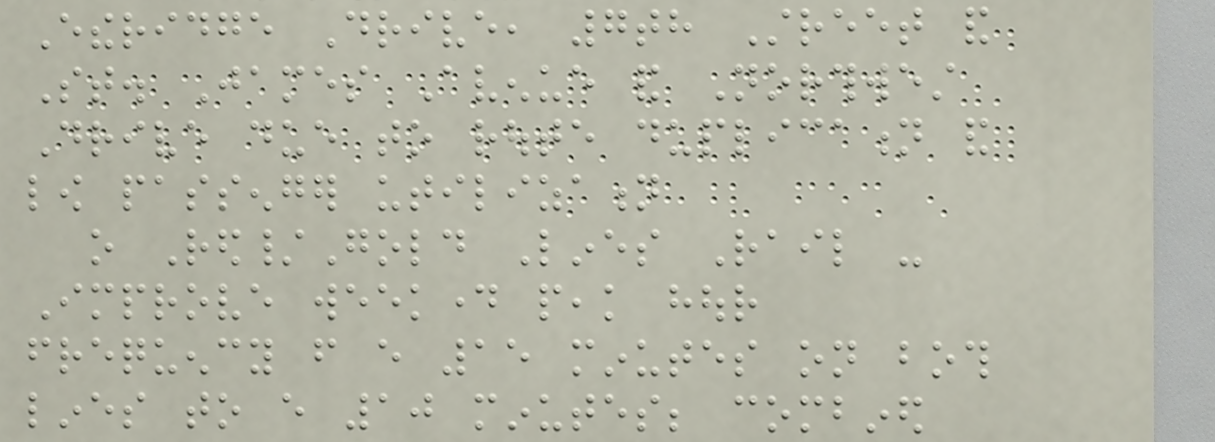Etheridge Drive, 7th Street and
St. James Avenue and Northwest
Drive due to route duplication and
low passenger utilization
o Red/Gold Lines Rail -
Improve weekday peak hour
frequency from every 15 minutes on both
lines to every 10 minutes; combined
